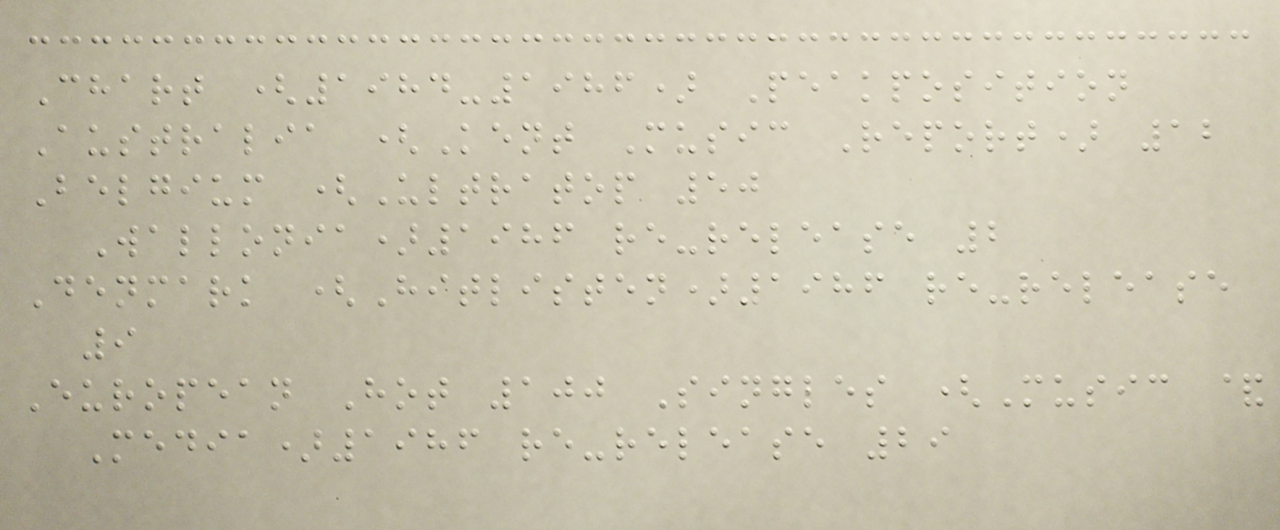Chart (1984-1986) Peakposition
Australia (Kent Music Report) 12
Belgium (Ultratop 50
Wallonia)1986 re-release 2
Denmark (Hitlisten)1986 re-release
9
European Hot 100 Singles (Music &
Media)1986 re-release 29
